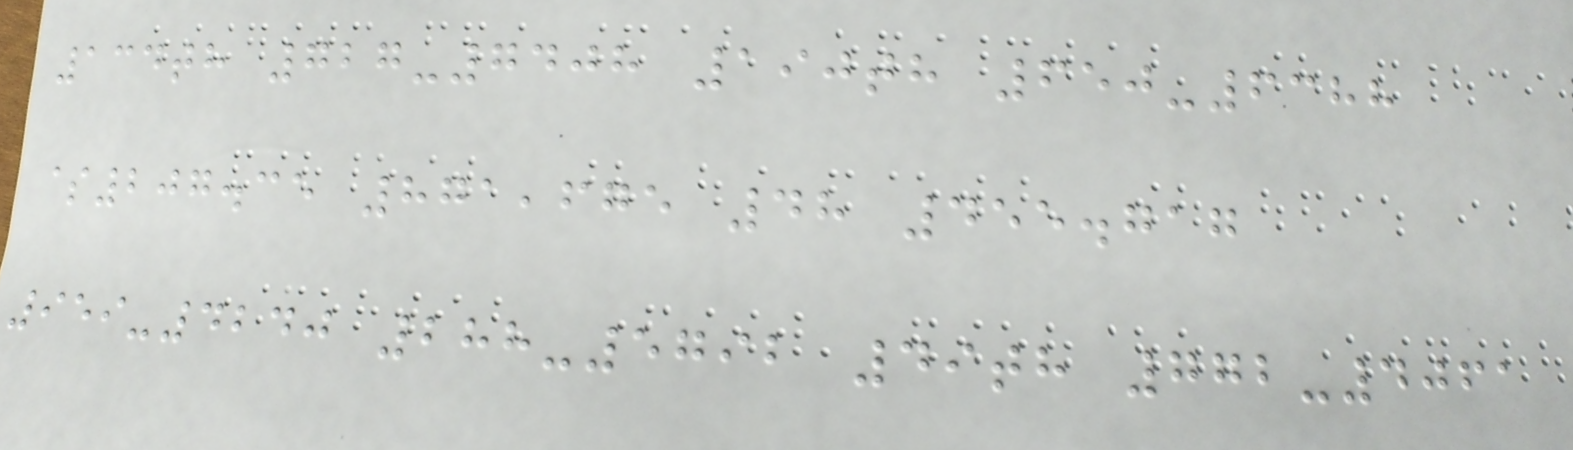134th 727-7408 190th 650-6388
$207.35 871,675 48 455.717
959-4240 288-5792 49th 772-4061
